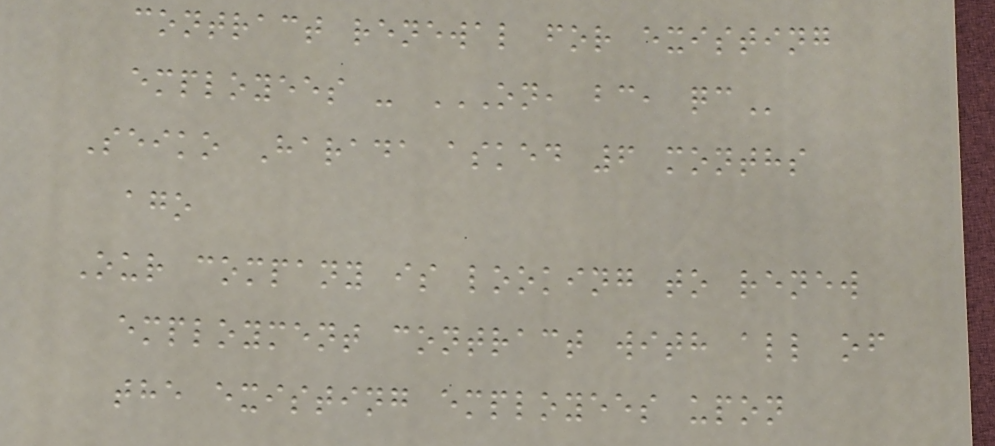contract renewal for existing
employees - ON, BC, QC
Seiko Harada asked 6 months
ago
Our company is looking to renew
employment contract with all of
the existing employees upon
